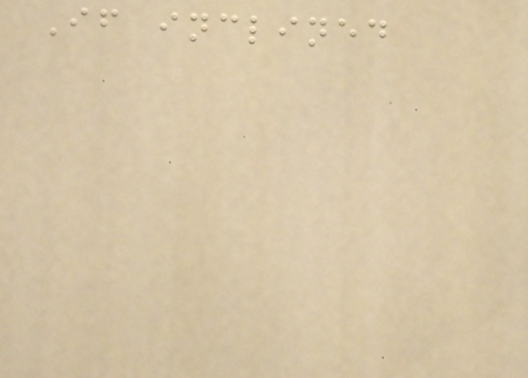If inclined
